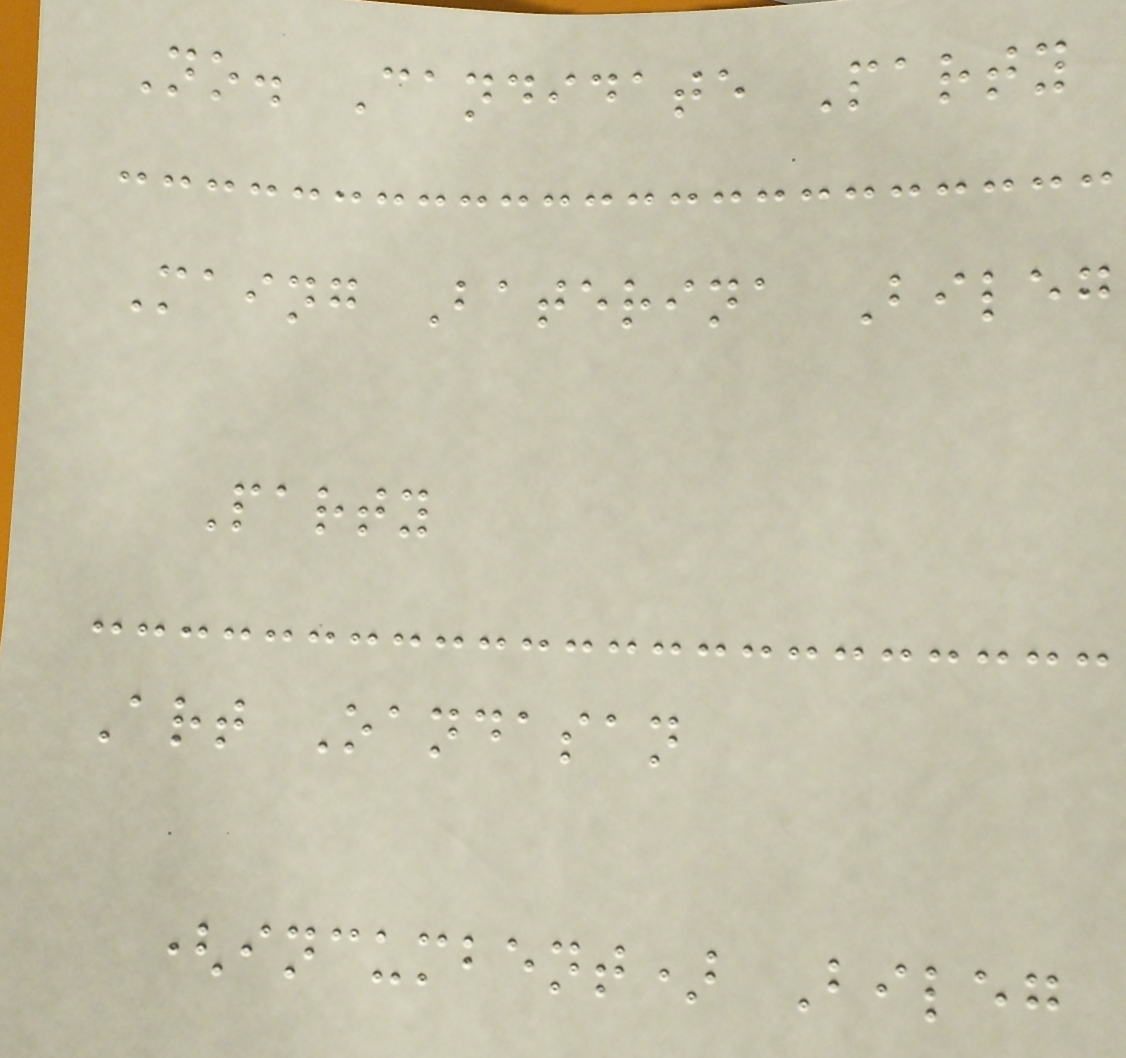No. Candidate Party
Maing Baterina Bileg
Party
Art Oandasan
(incumbent) Bileg
